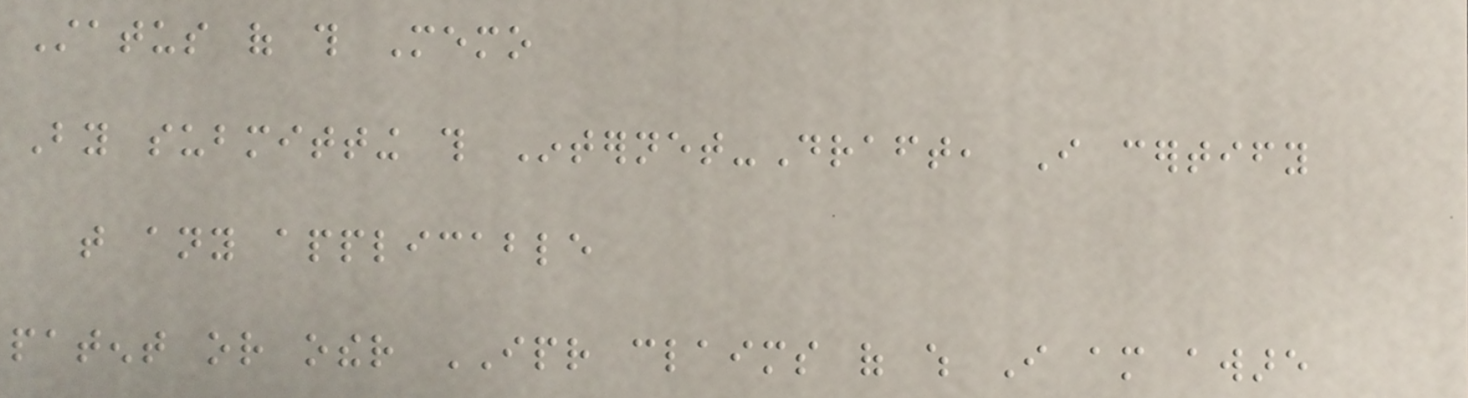Status of this Memo
By submitting this Internet-Draft, I certify
that any applicable
patent or other IPR claims of which I am aware
